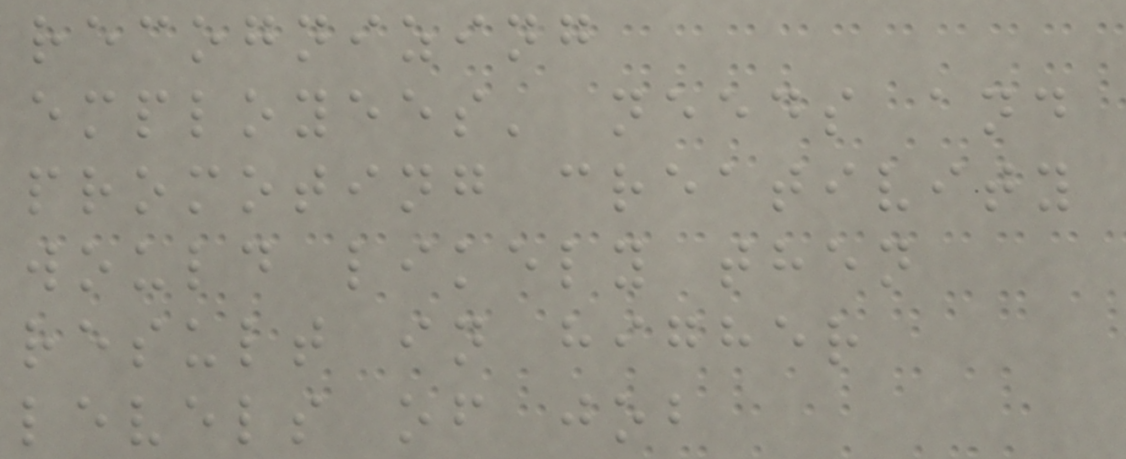recognizing
employees' needs and
promoting creativity
would likely then
result in higher
levels of job
